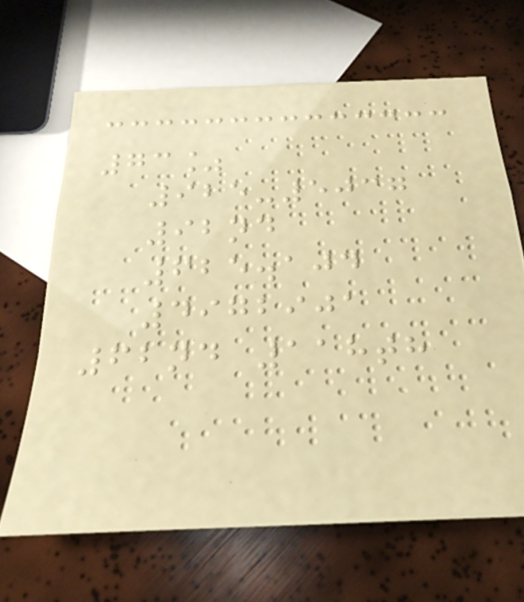73%
925-5037
92nd
625.104
4972901
62nd 118th
